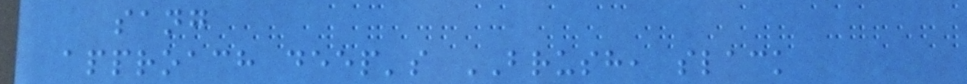sang
approach deep's BRUSH, slack
